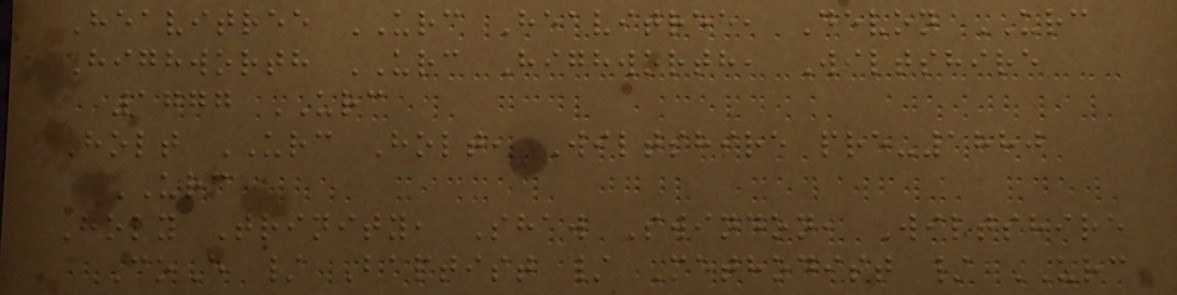Heavitree URC Heavitree, Devon URC
Highworth URC Highworth, Wiltshire
1777 URC
Holt URC Holt, Wiltshire pre-1880
URC
Holy Trinity, Shaw Swindon, Wiltshire
CoE / Baptist / Methodist / URC
